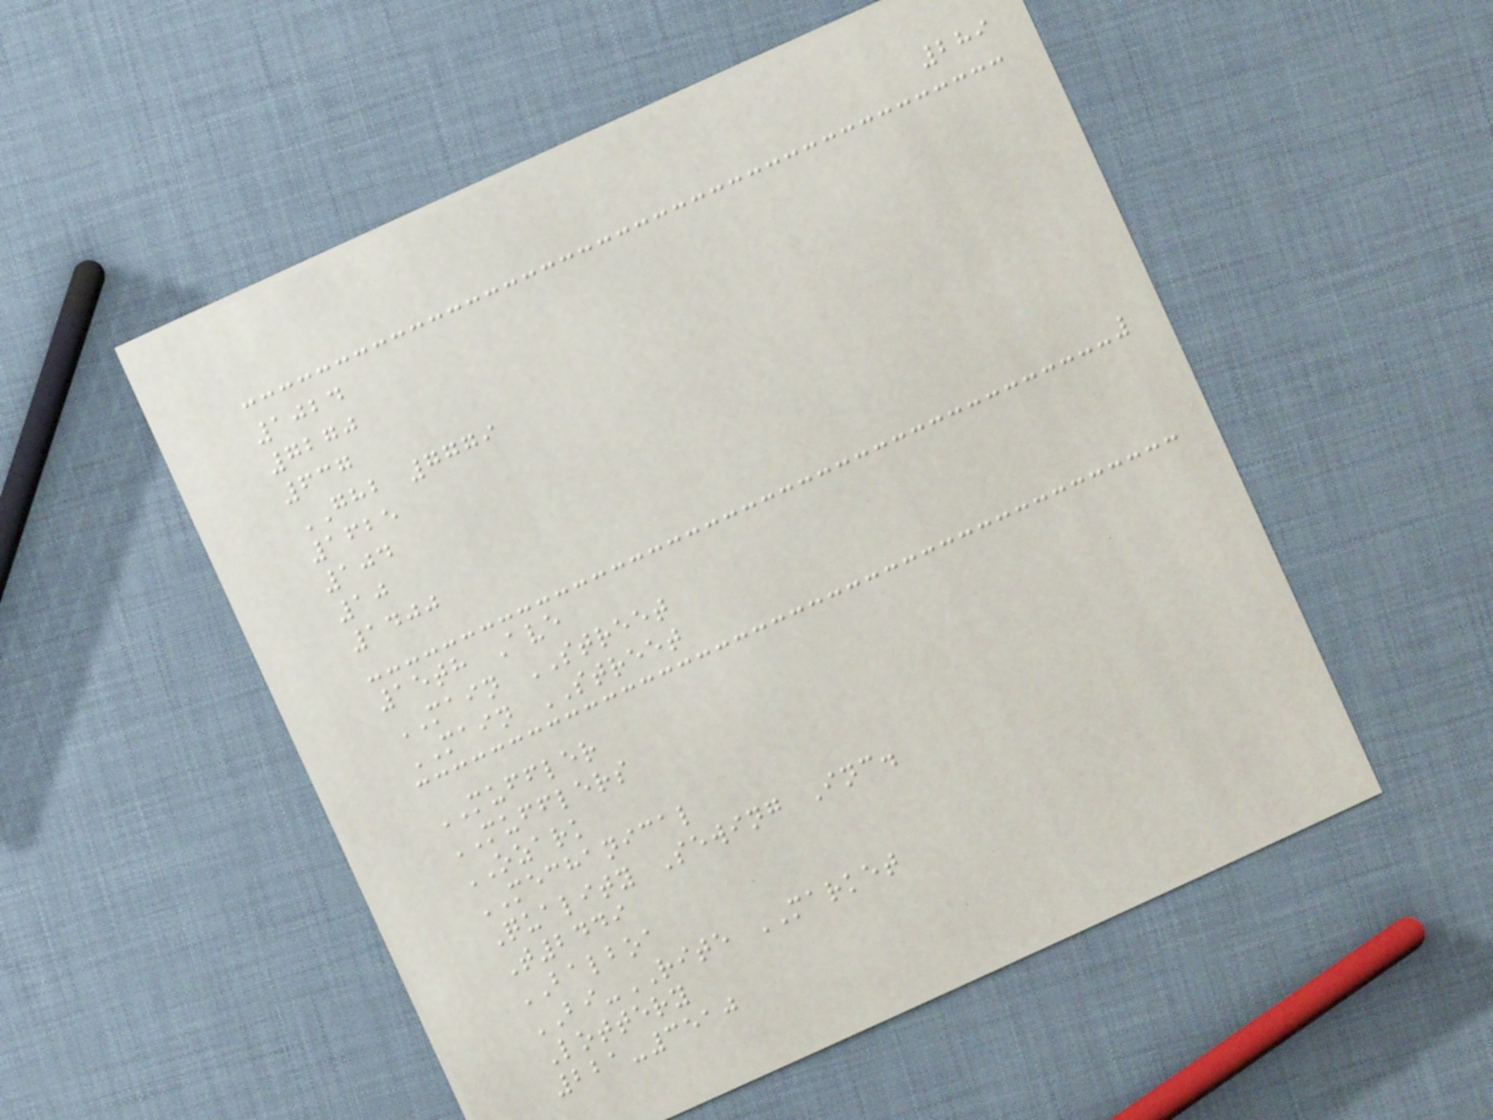289
1024
7270
637
GHB 7779
1625
104
10
1400
15th Ave
MAIN STREET
MAIN STREET
MUFFLER
MUFFLERS
OZARK
MECHANICAL
Quality Sewing Inc.
T2449
BALBOA
BI-RITE MARKET
Lottery
221-3510
